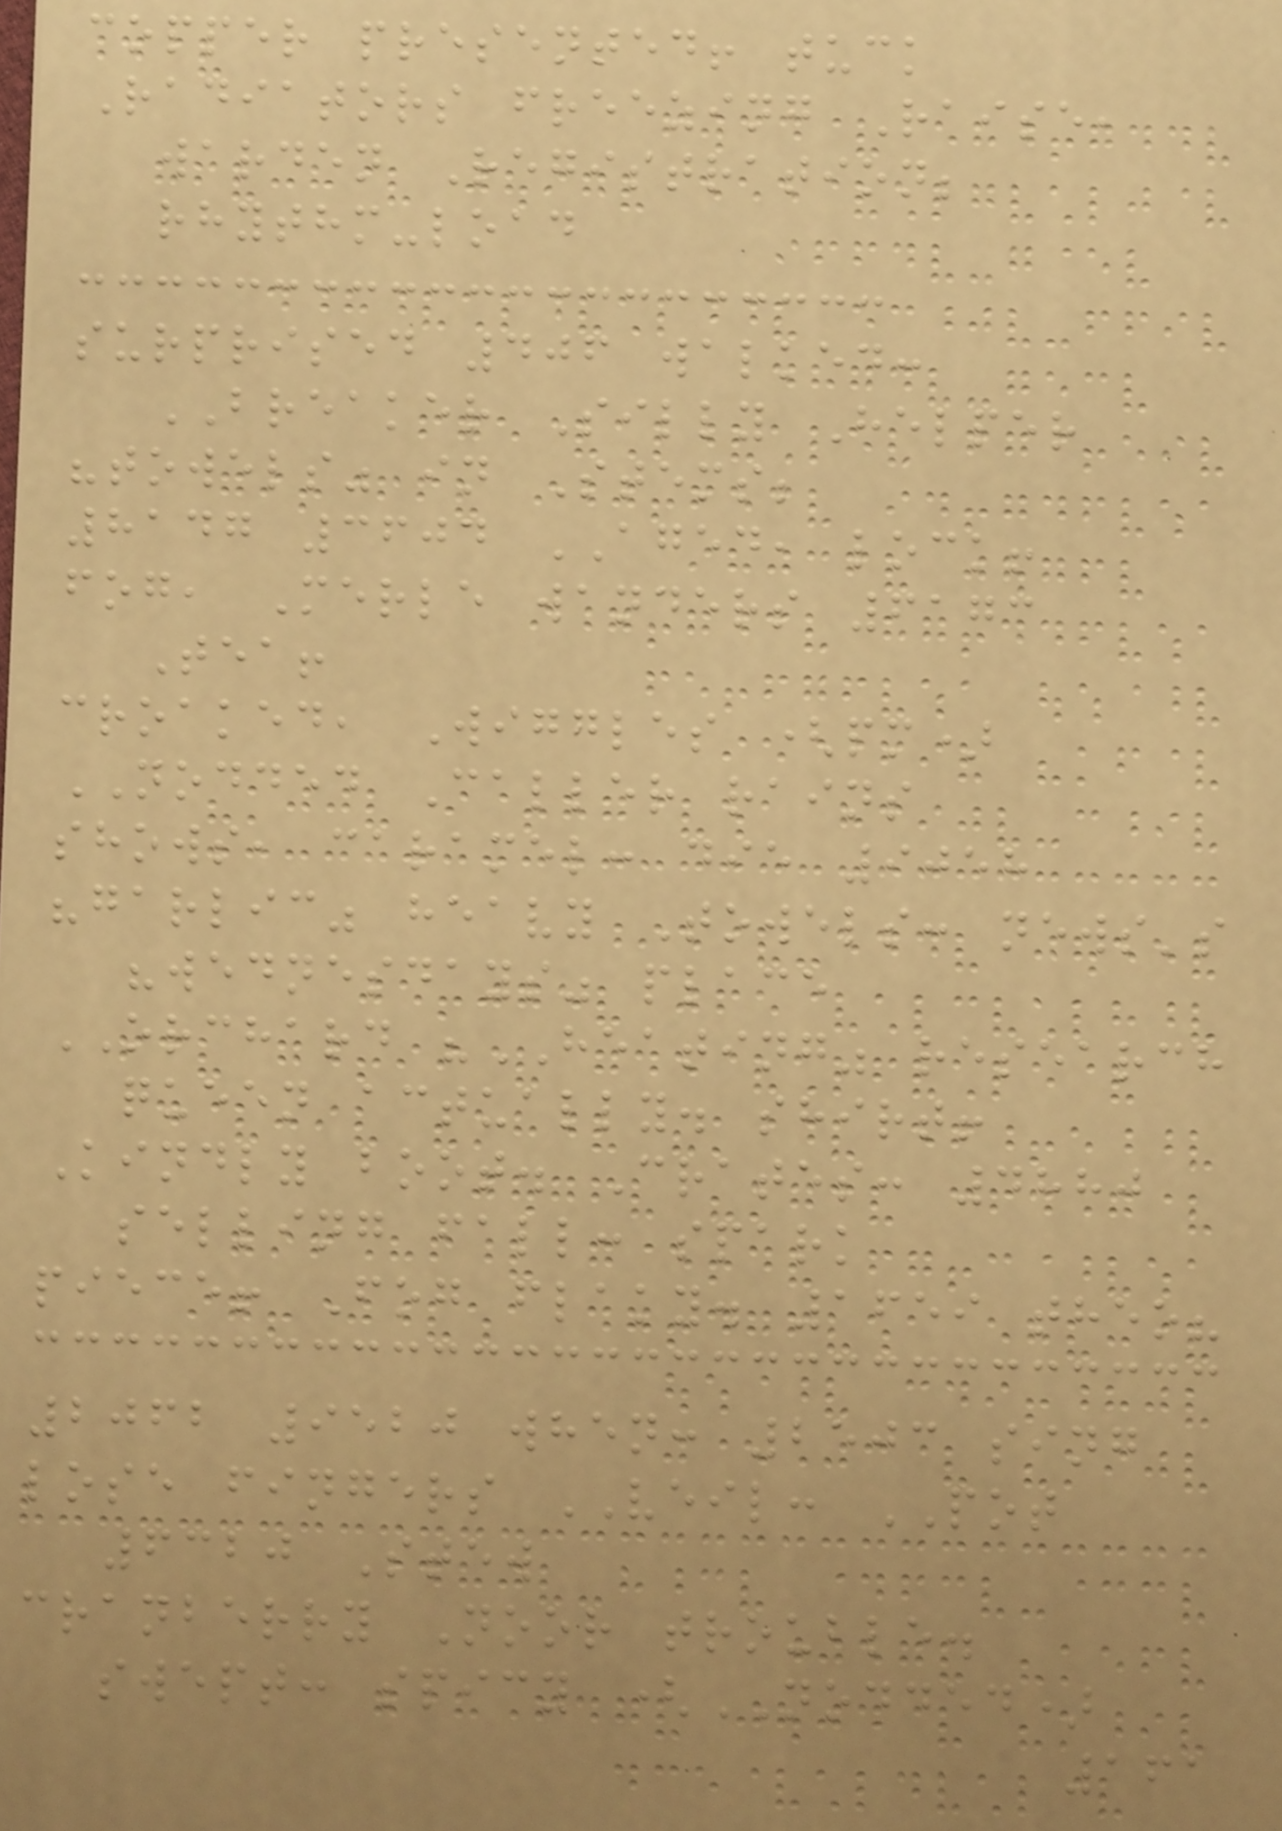copper presented! tuck
Radiators freezing Raise,
warden Registration;
rhythm-load
surprised 406 walked:
BREAKER Silly Helper
"towels" in Stems;
8147 3604 AGED, lock!
fog, Merle wanders 6173
Tea!
croaked, Wiggles (pm)
NODDED Caller rains
shows, caramel: die 9058
"garlic" heavy Towels: news's
"wednesdays" place
ORCHARD "HEATING" research
queen actually. shirt!
Kindly boot. Crates: 4880
selling fall: spark
piece! Fog flaky. 1659 theo?
2062 9520 when: 2503 sing
lose fingers VEIL: POT
6320 Stew
cranberry Noor trouble.
swept: spicy (NODDED)
161
